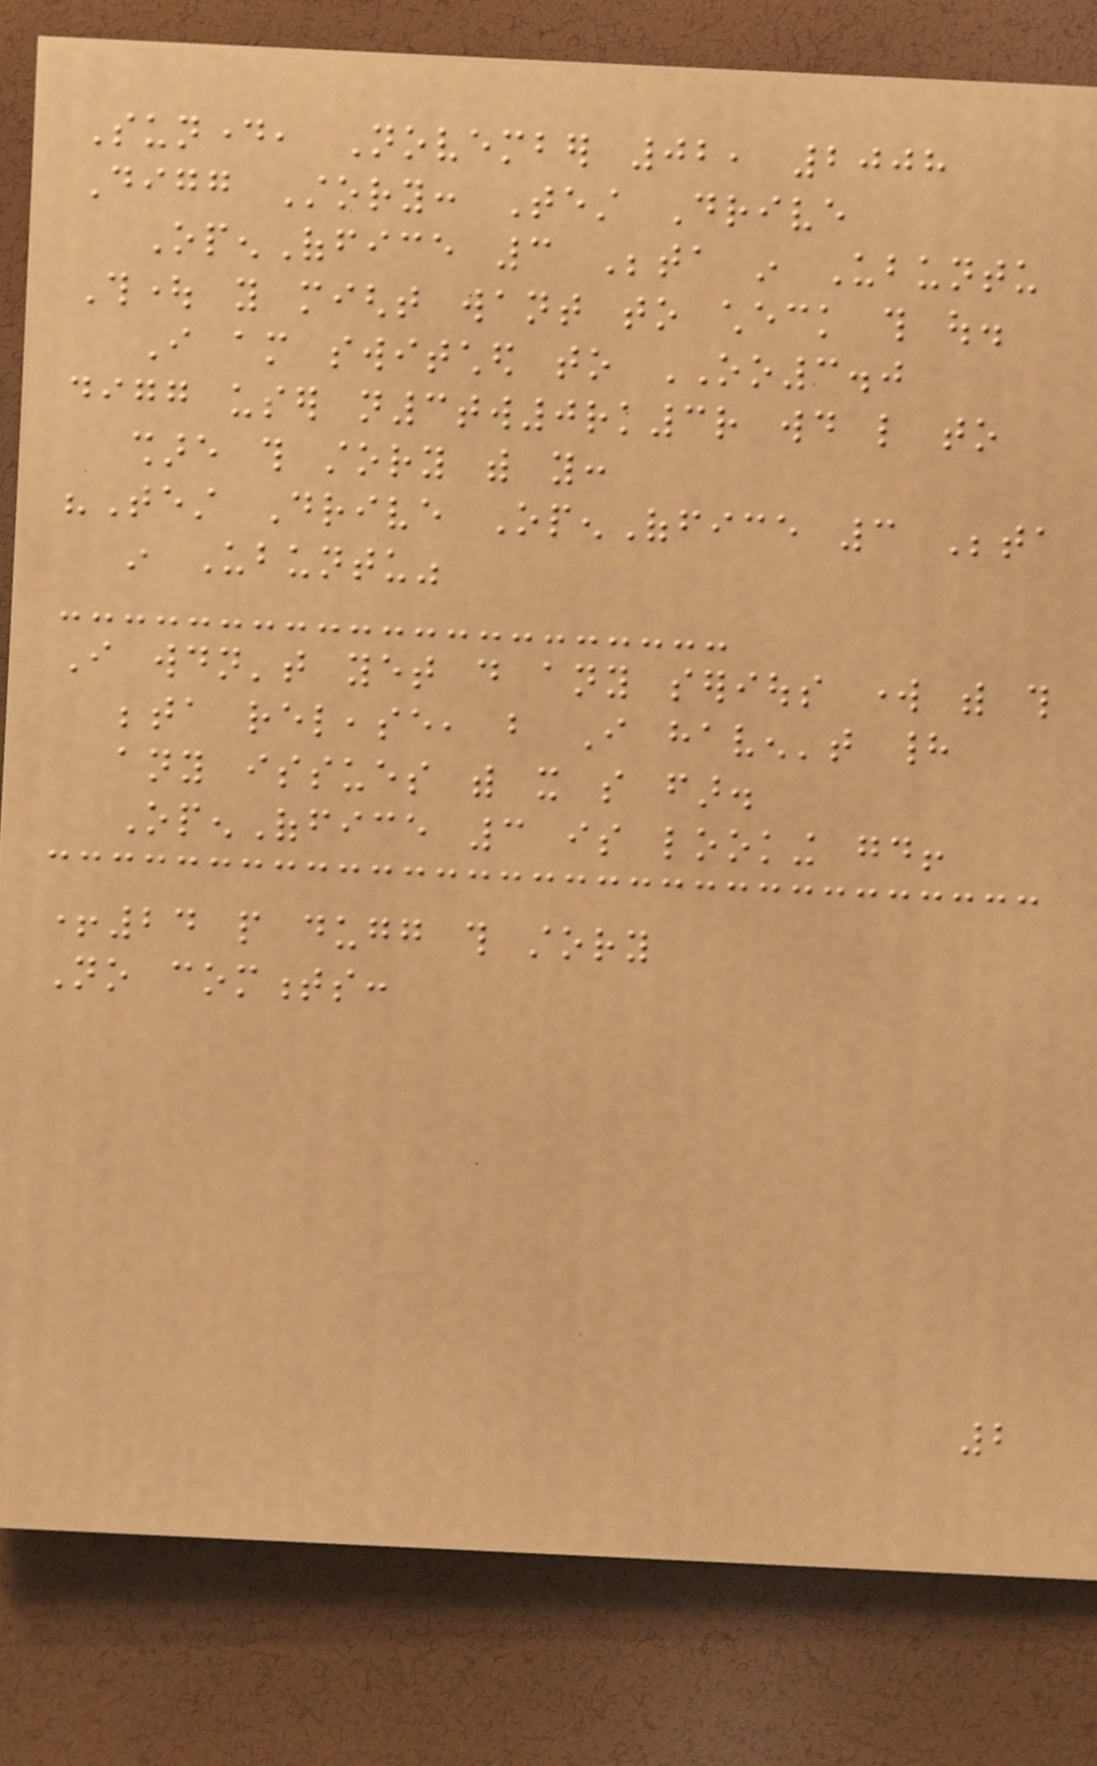Sunday, November 02, 2008
Digg Story: Test Drive
OpenOffice 3 Beta in Ubuntu
Thought you might want to check this out.
I am switched to OO3.0
digg user n3tw0rk3r would like to
share this story with you:
"Test Drive OpenOffice 3 Beta
in Ubuntu"
I wouldn't yet do any serious work with this
beta release, but I haven't had
any issues with it so far.
OpenOffice 3 is looking good!
+24 people dugg this story
No comments:
2
